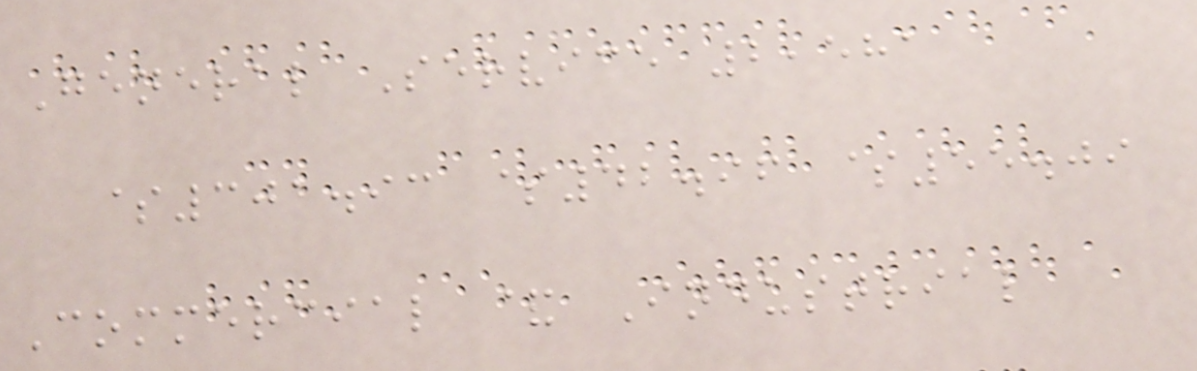General Service 2,581
$301.93 $42.96 $55.09
Commercial & Industrial
